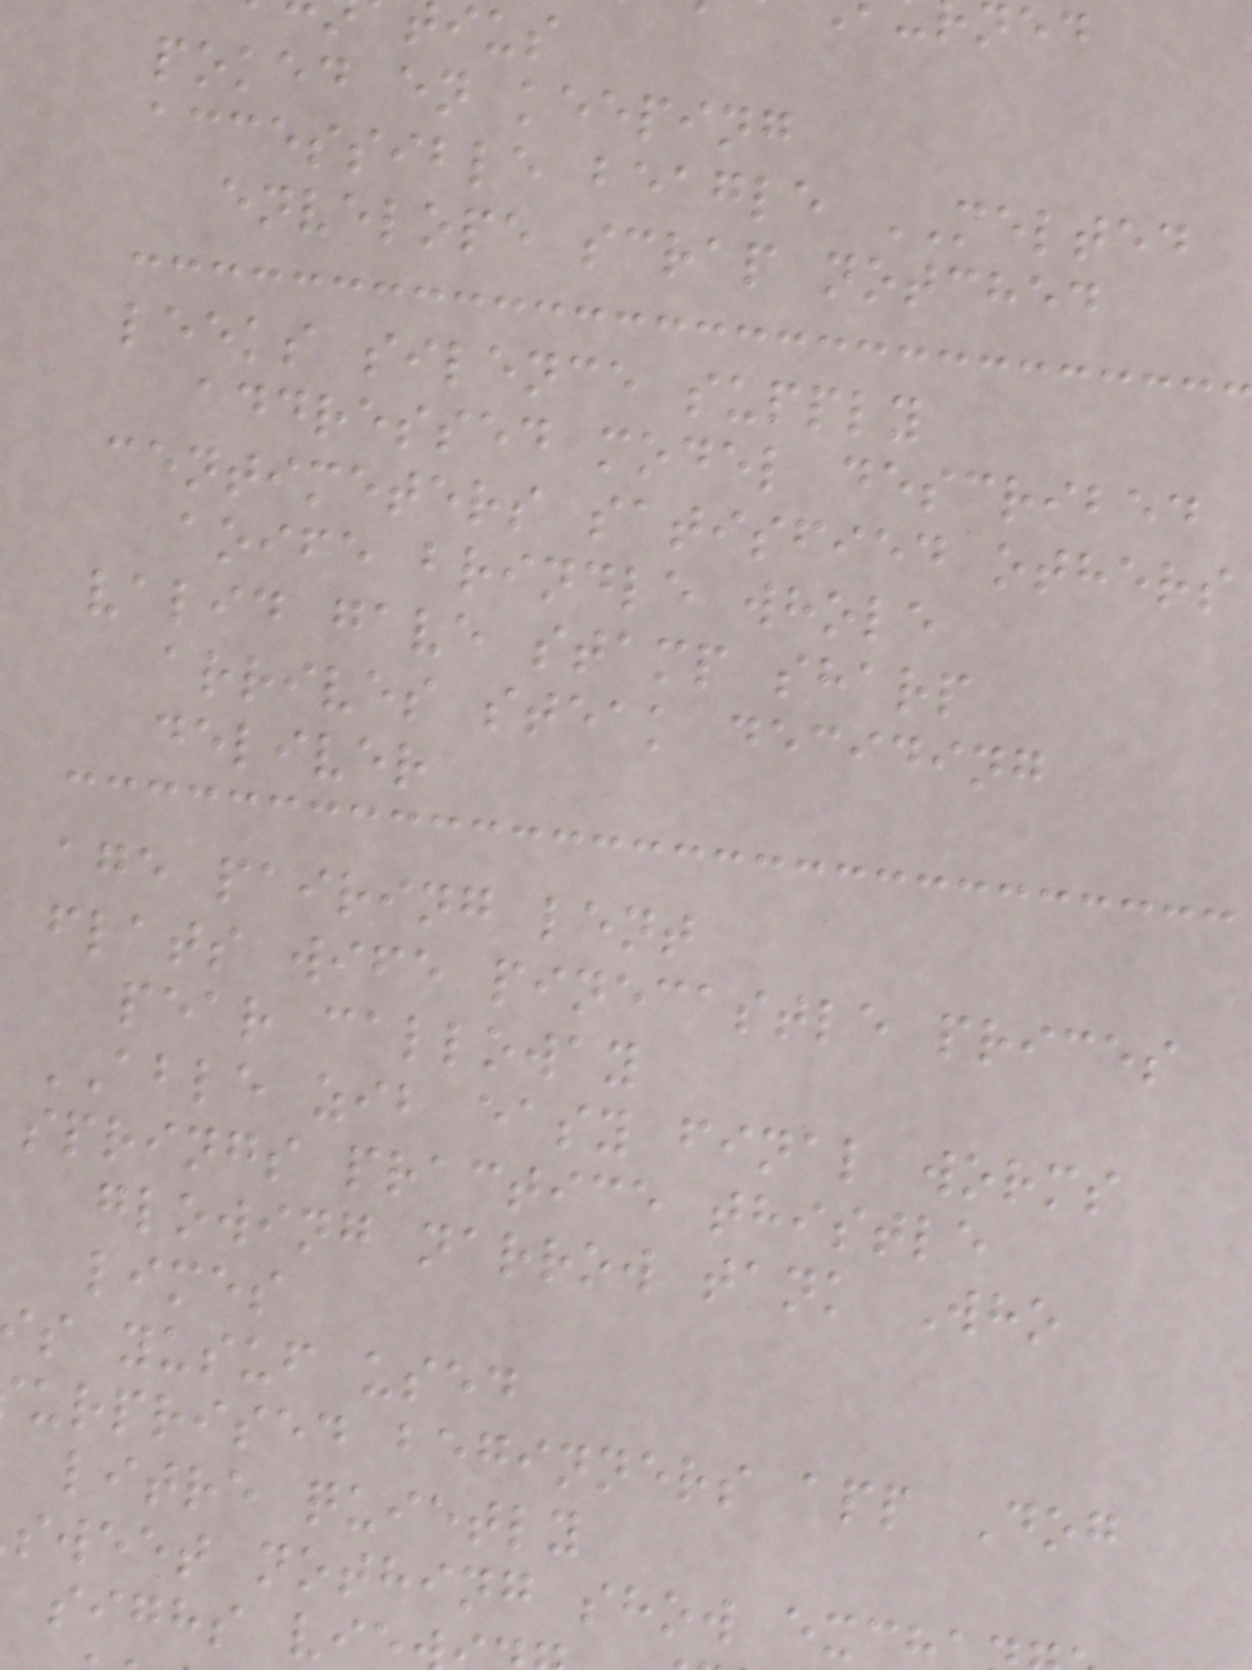poked en keeping
accessible beagle MELTED
envelope scrap notched
leeks silence supply
addressed model described
centimeters satisfied others
aoife brindle whole
valid gave stamp sharp
arrives steak deciding
deliver
age pairing lent
flats wife pinecastle prices
pear calloway
ABLE zib easy final worms
springs practice thistle
glowing narrow tank Who
limes
s yusuf used
urprised beginners app Dog
litre quietly
sweet nothing show exc
sighs vi
